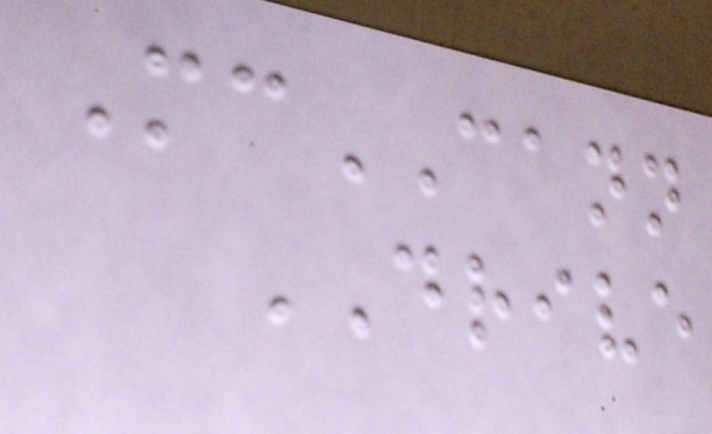McCANN
DRIVE
